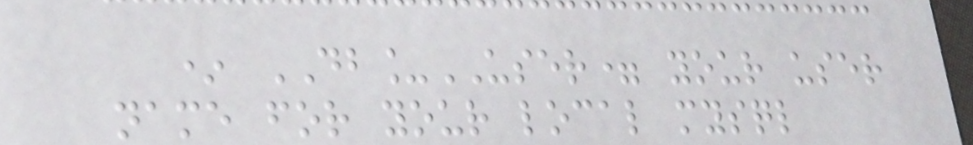* DB_USER= your user
name for your local mysql
